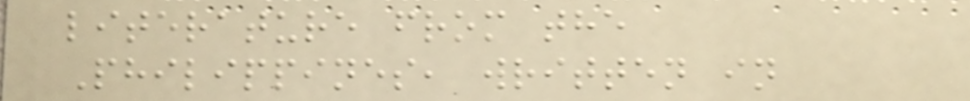literature from the
Philippines, written in
